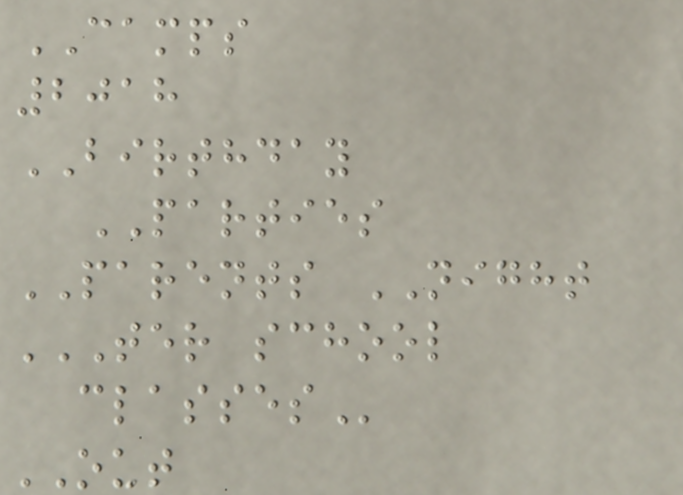CAMPS
2018
BIRTHDAY
PARTIES
PARENTS NIGHT
TER SCHOOL
CLASSES
OUT
